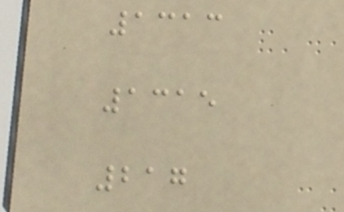1313
1315
217
